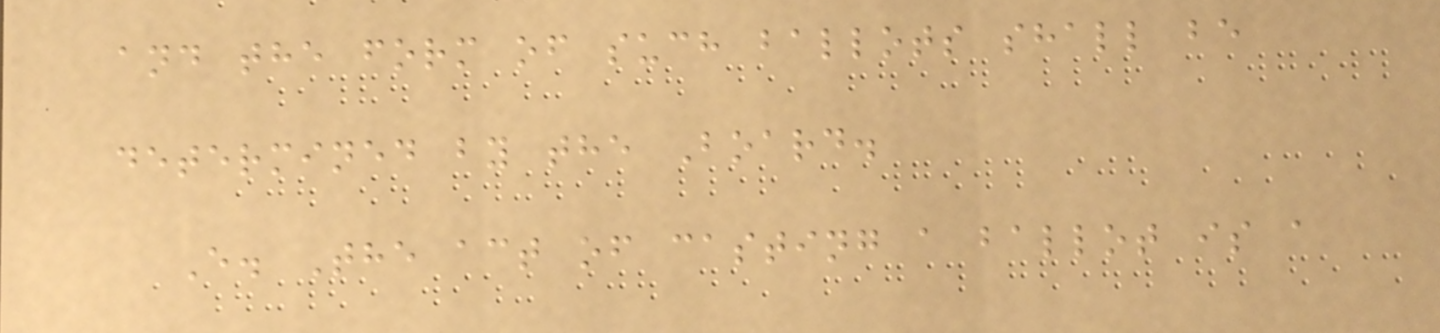and the form of such ballots shall be
determined by the Board.
E. The act of casting a ballot is a
